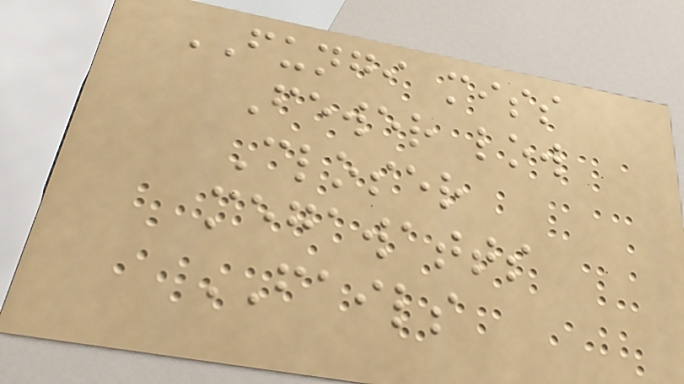FUNGI miss
Fewer low
Closer
megawatts
FAILS
